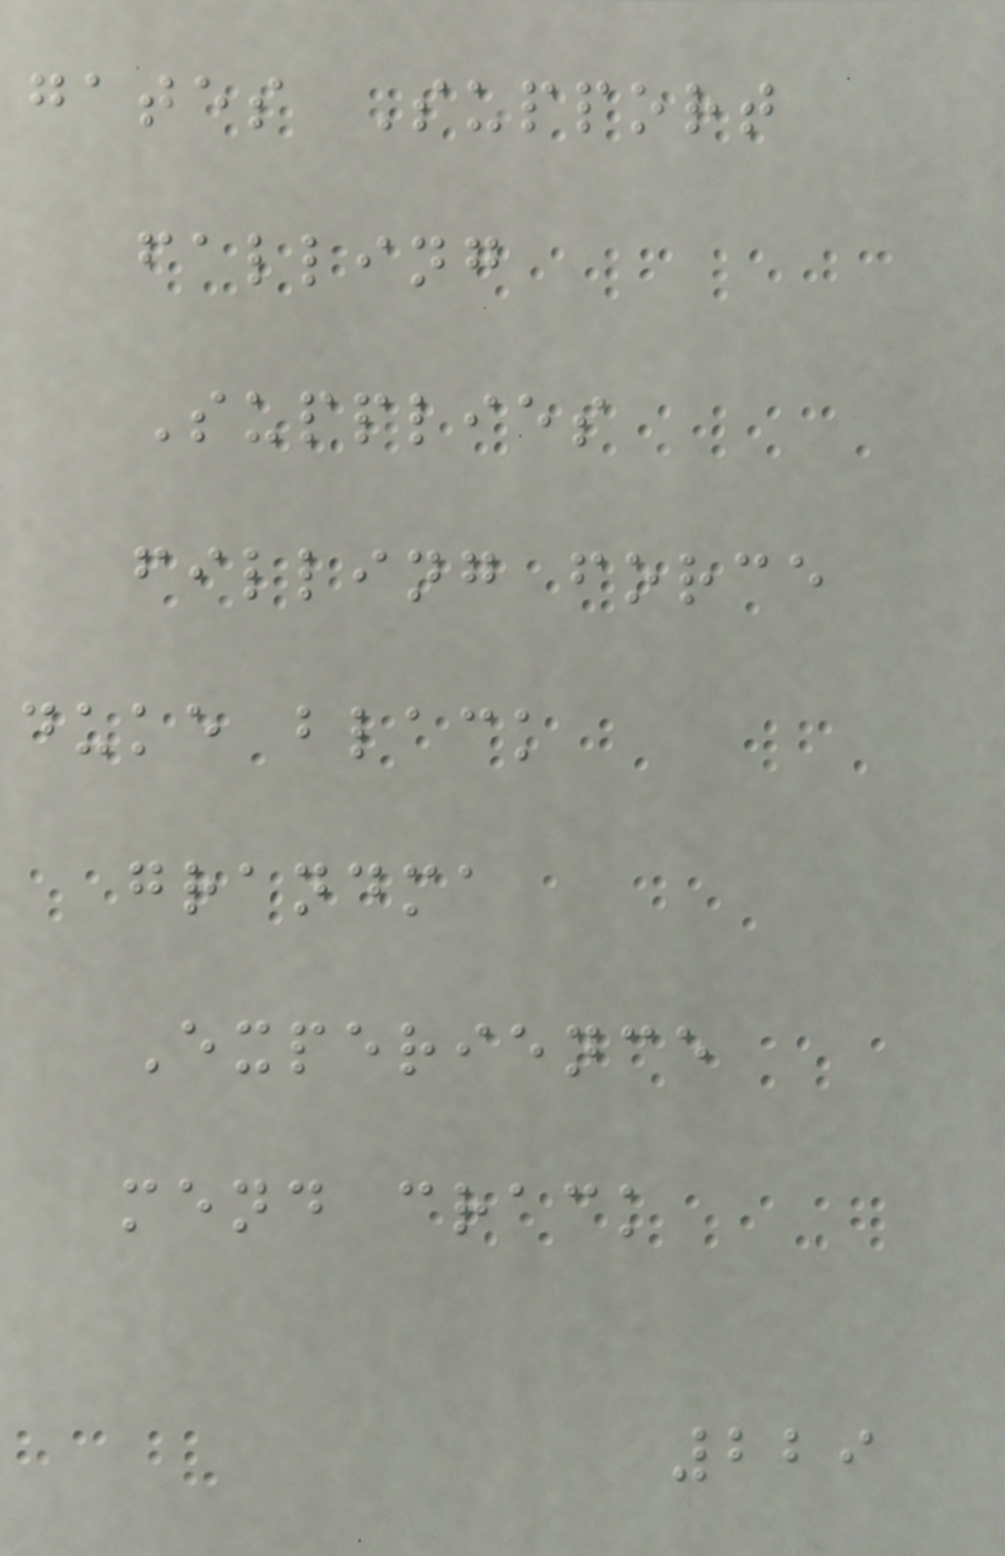gates Support
falling
Supplies
filling force
duke black
grandma
Experience
mend crack
229
